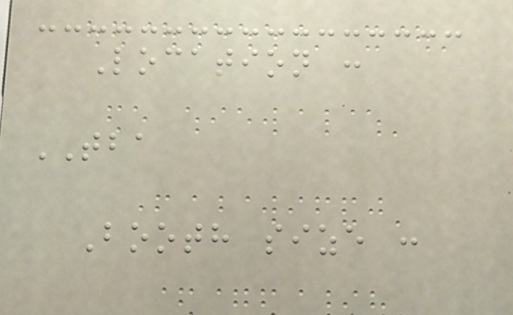Location :
TBA
Booth size :
